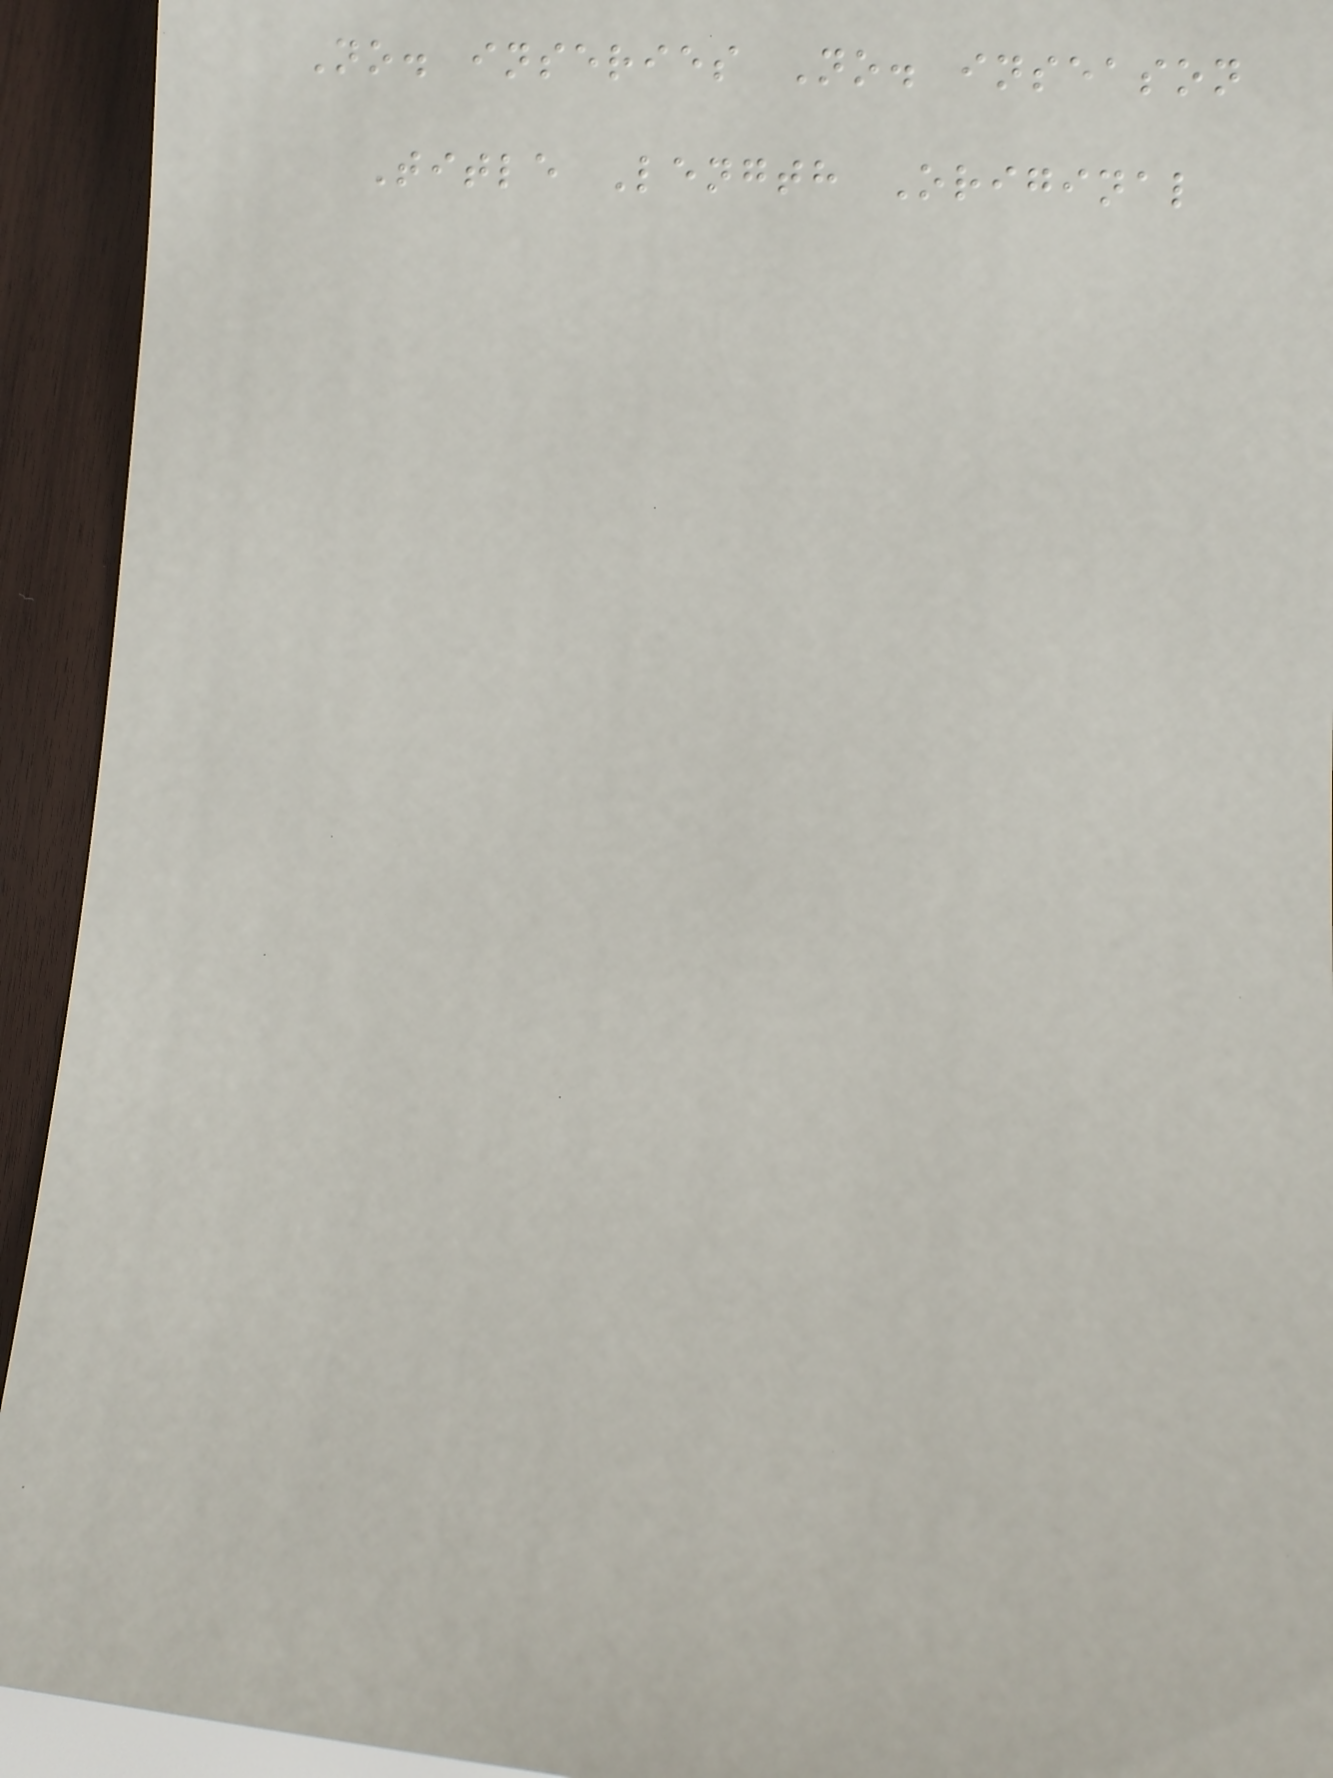No. inseries No. inseason
Title Length Original
